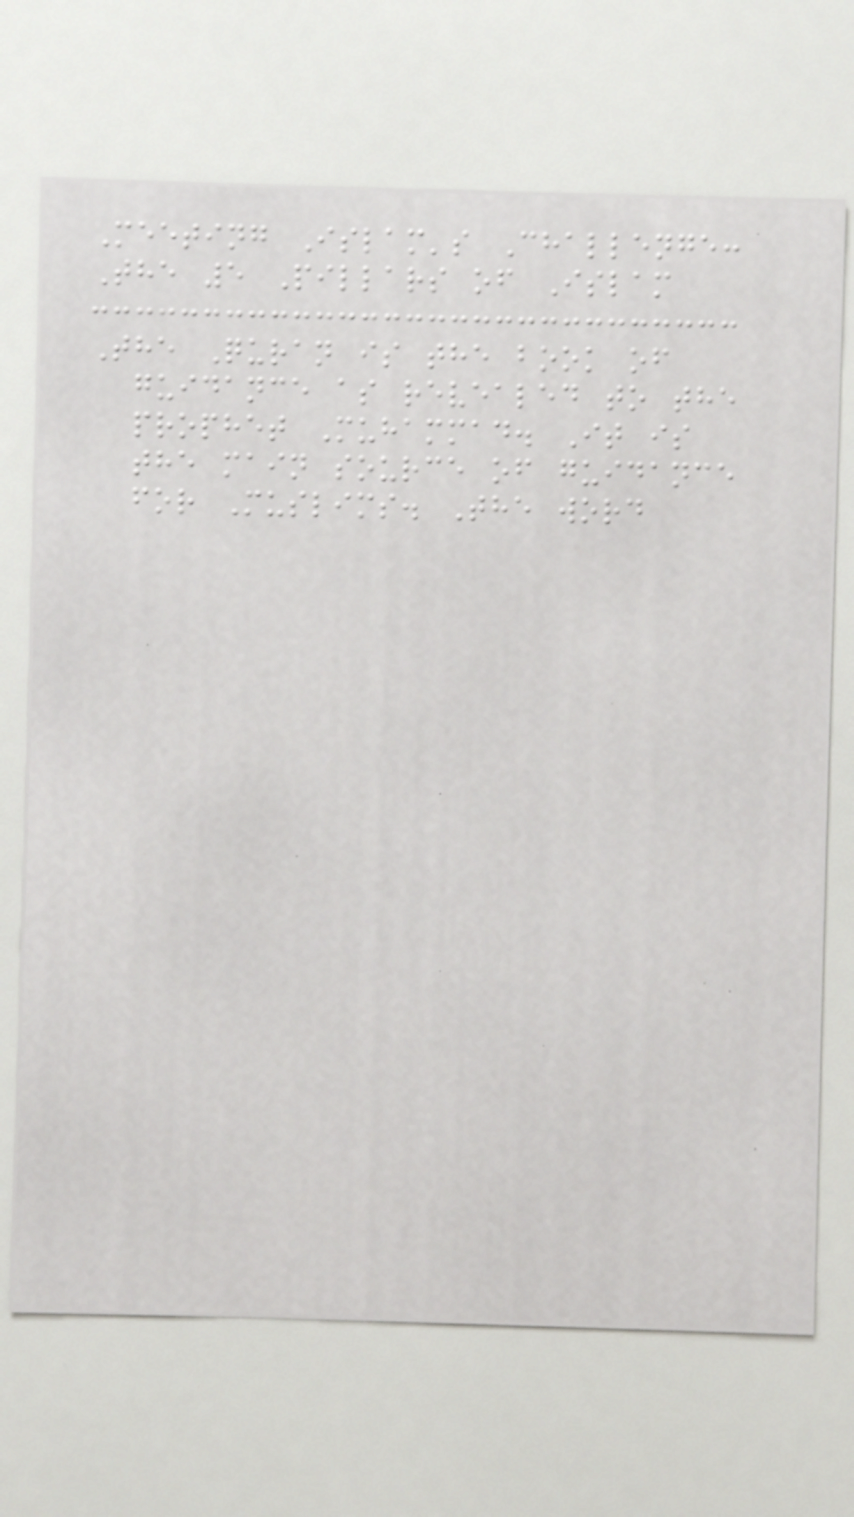Meeting Islam's Challenge:
The 5 Pillars of Islam
The Quran is the book of
guidance as revealed to the
prophet Muhammad. It is
the main source of guidance
for Muslims. The word
